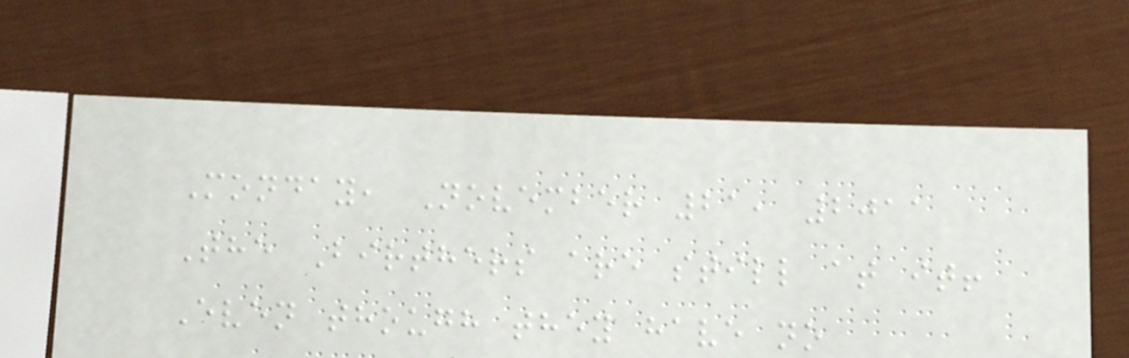Monday, November 21, 2011
The Birthers are still at it!
Even though they have no
